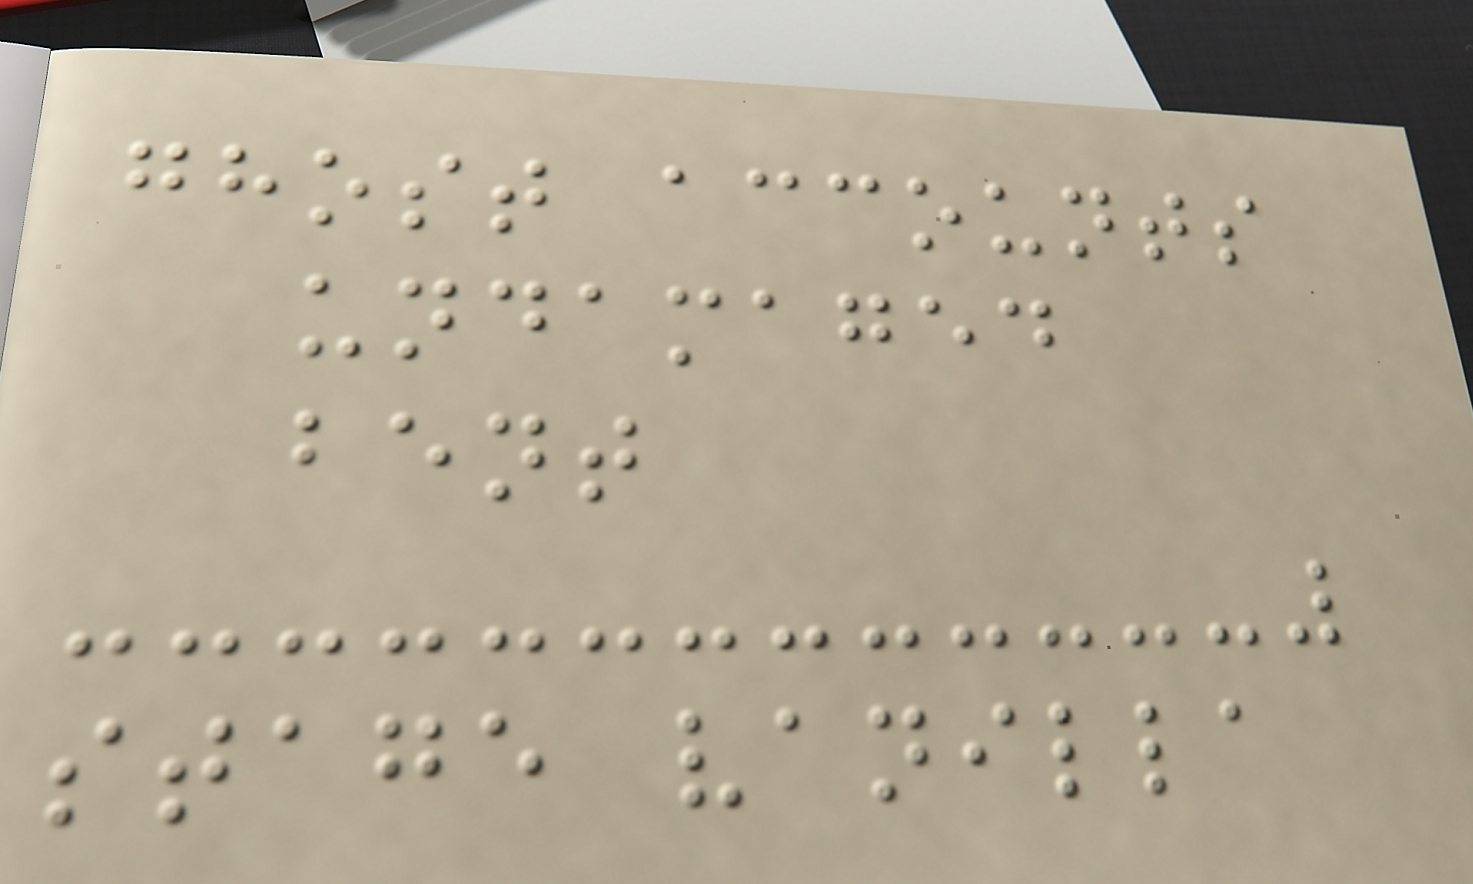ghost accounts
undamaged
bent
stage vanilla
